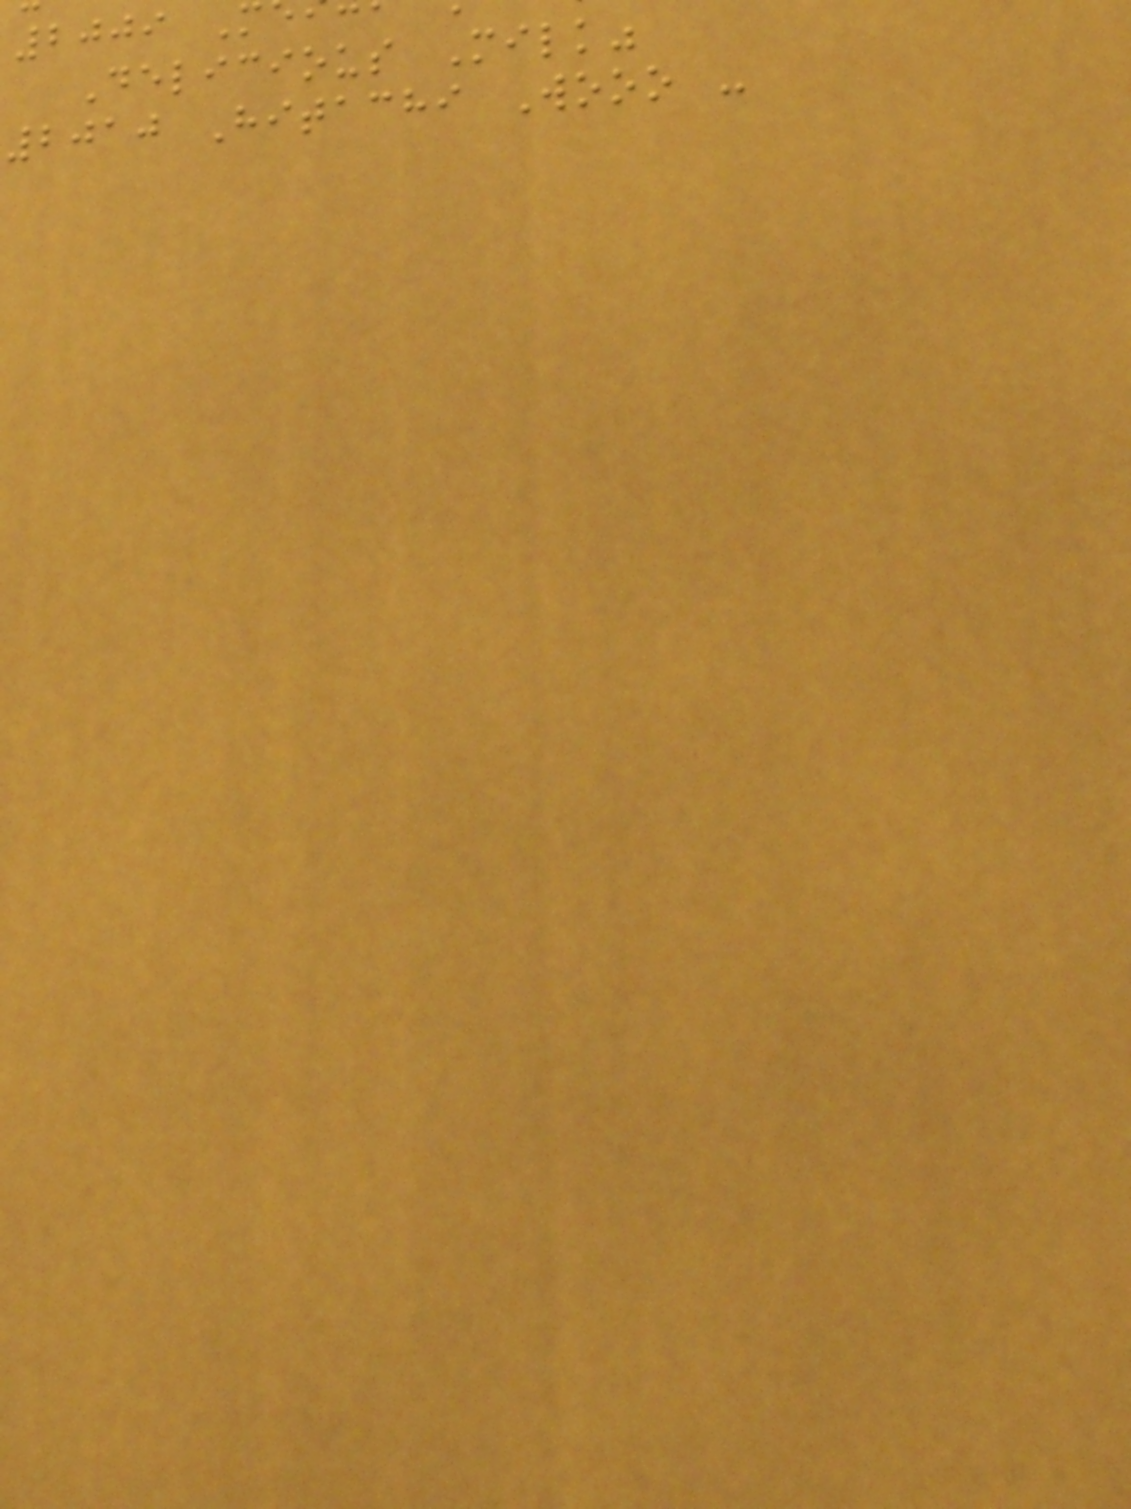2009 M
Delicious Milk"
2010 Hitachi Wooo -
